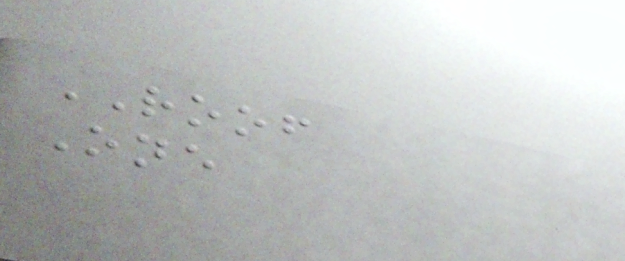ROOF
One
